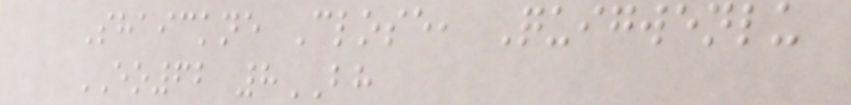Shaickne Close, Quigwenlu
EO62 8BH
